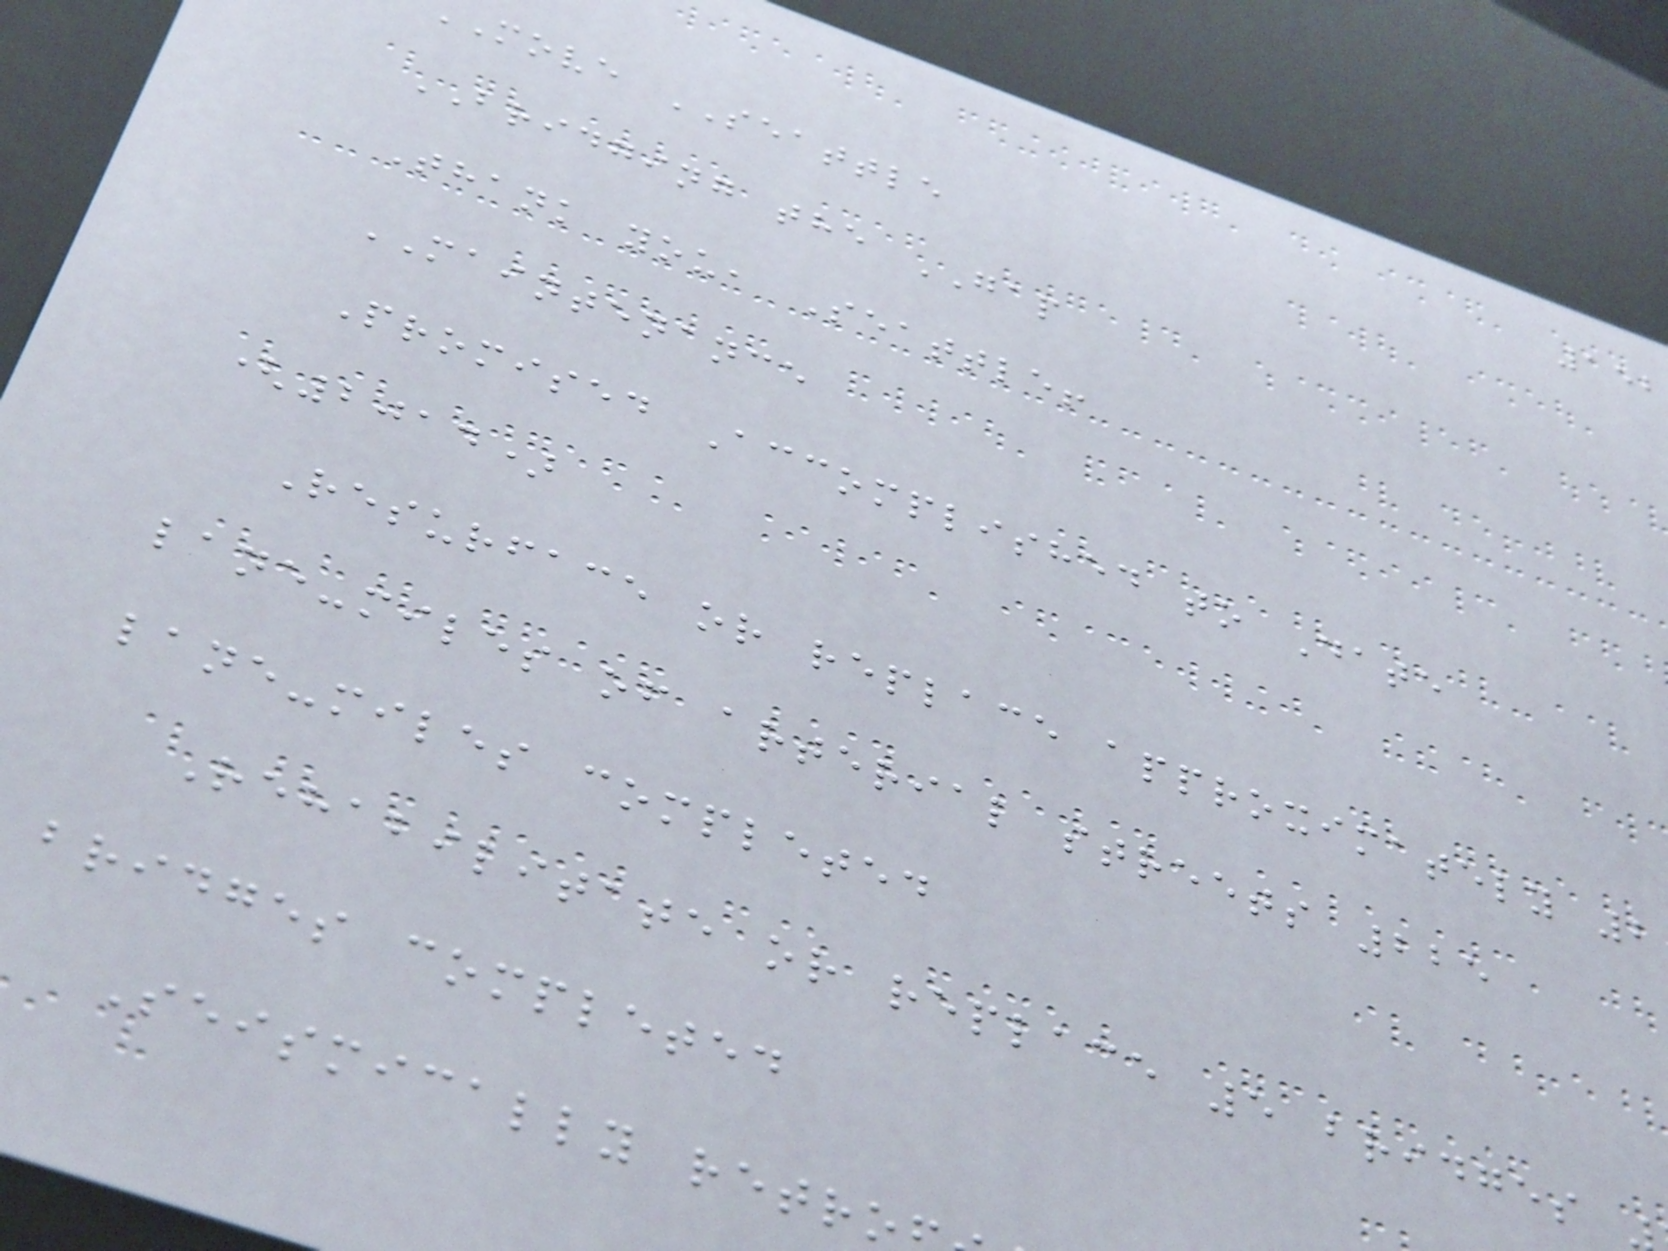152
move SEATTLE
BRIDGING the GAP
Thank you, Seattle!
MAINTENANCE
Promised Accomplished to Date
(2014)
Resurface or replace approximately 2
lane-miles of arterial streets 225
lane-miles completed
Rehabilitate or replace 5 bridges
bridges completed
Seismically retro
